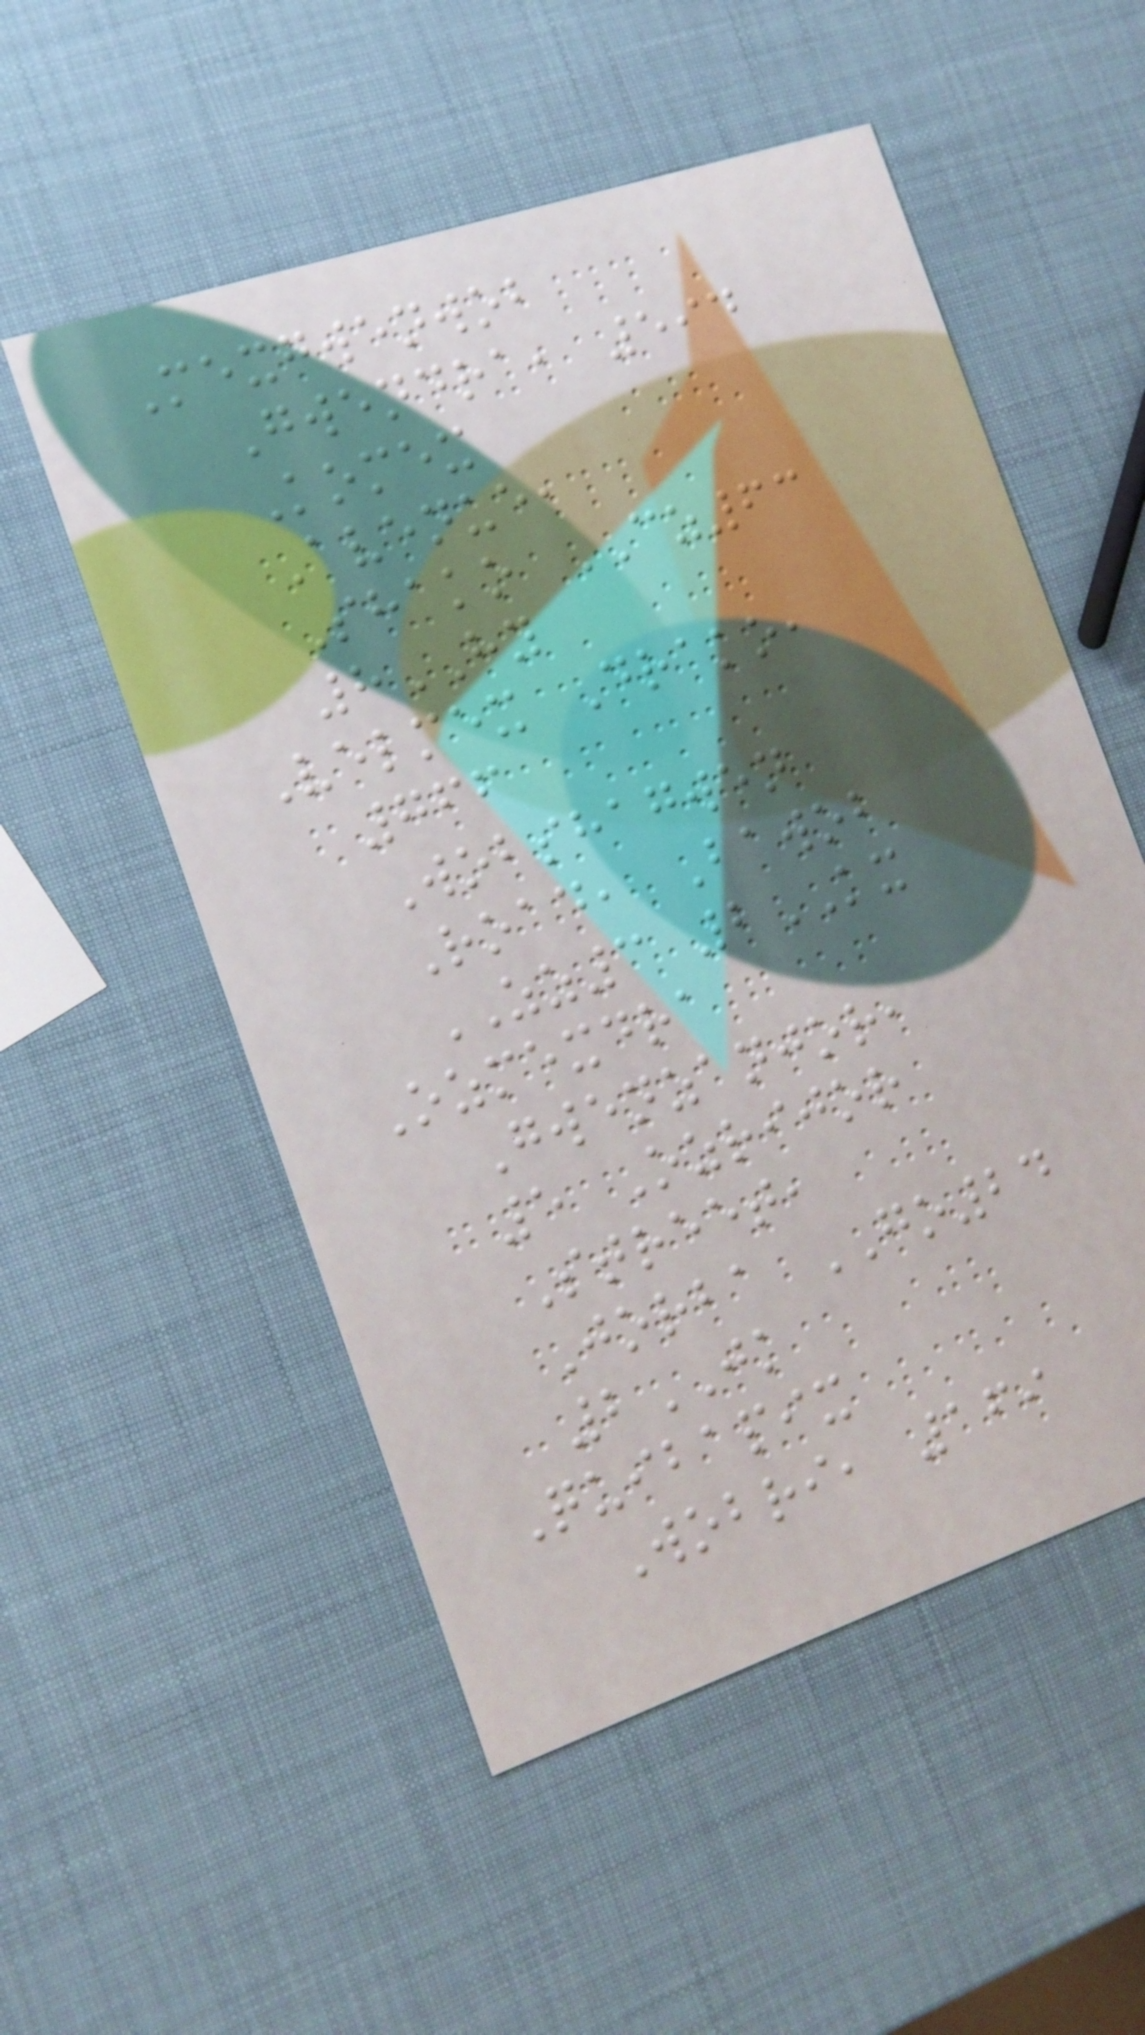Mexgwenwob
Gwendra, 594
Komex
Avenue,
Shako CZ63
8HY
Velmex Drako,
766
Wobshagwen
Road, Bawob
ZZ3 2KX
Ozmexdra
Gwenzanjor,
5 Ozrijor
Street,
Jorba GO24
2JK
Quibapix
Wobri, 169
